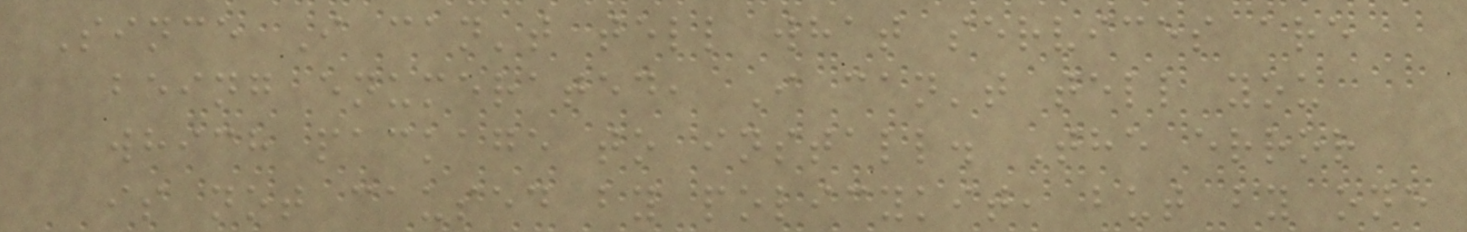Since I can't tell what services are
being enumerated, I can't tell you
which package to install. The error
is not caused by policykit, but by one
